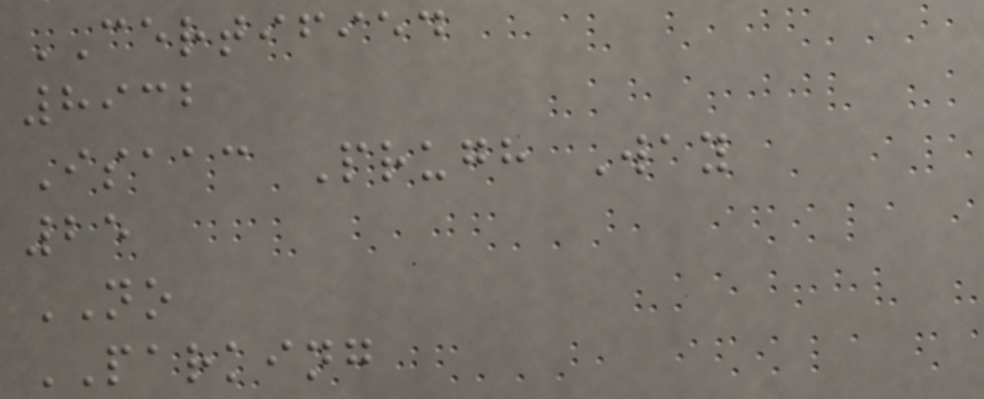CERTIFIED
8932
Isaac Prugh Way
25
NO
PARKING
